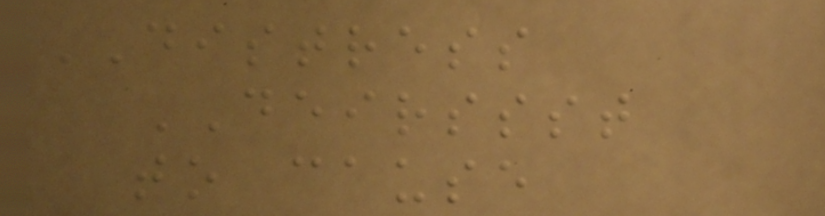DISTRESS
DEIRSSST
to cause
